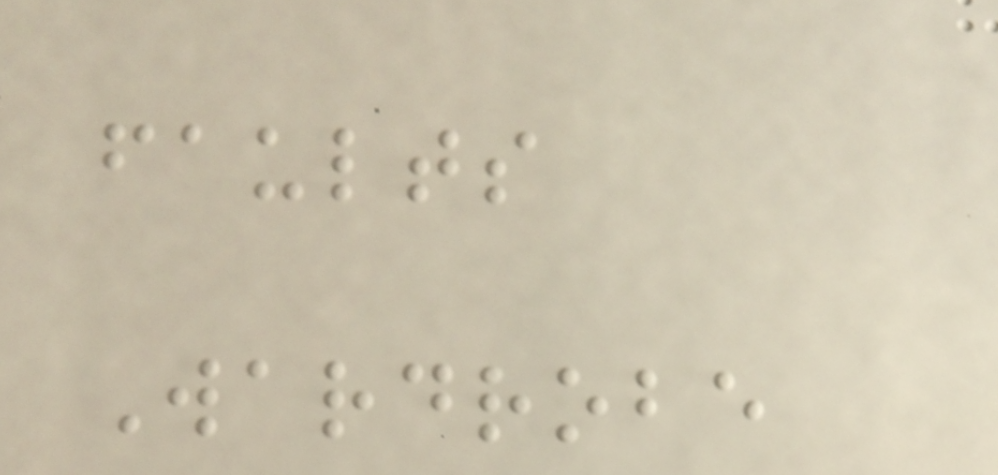faults
Wardrobe
